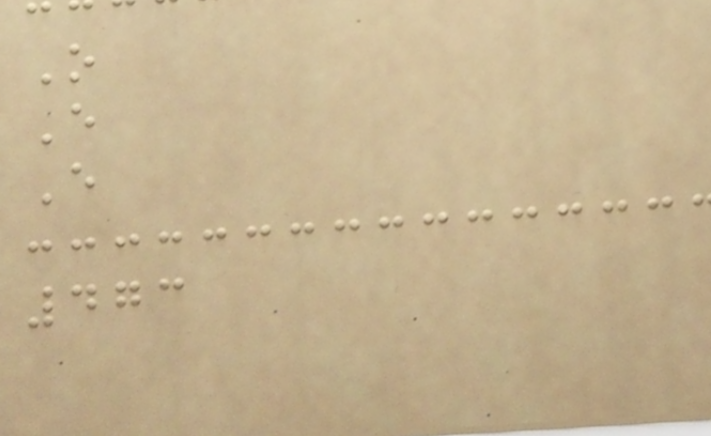O
E
E
473
